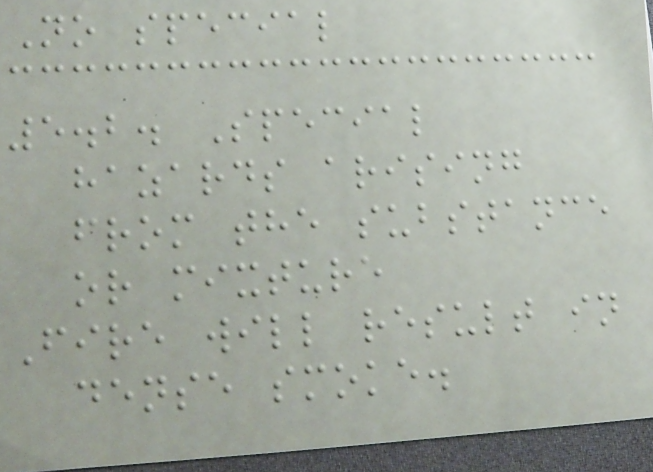No special
5.2. Special
hazards arising
from the substance
or mixture
Fire will result in
dense smoke.
